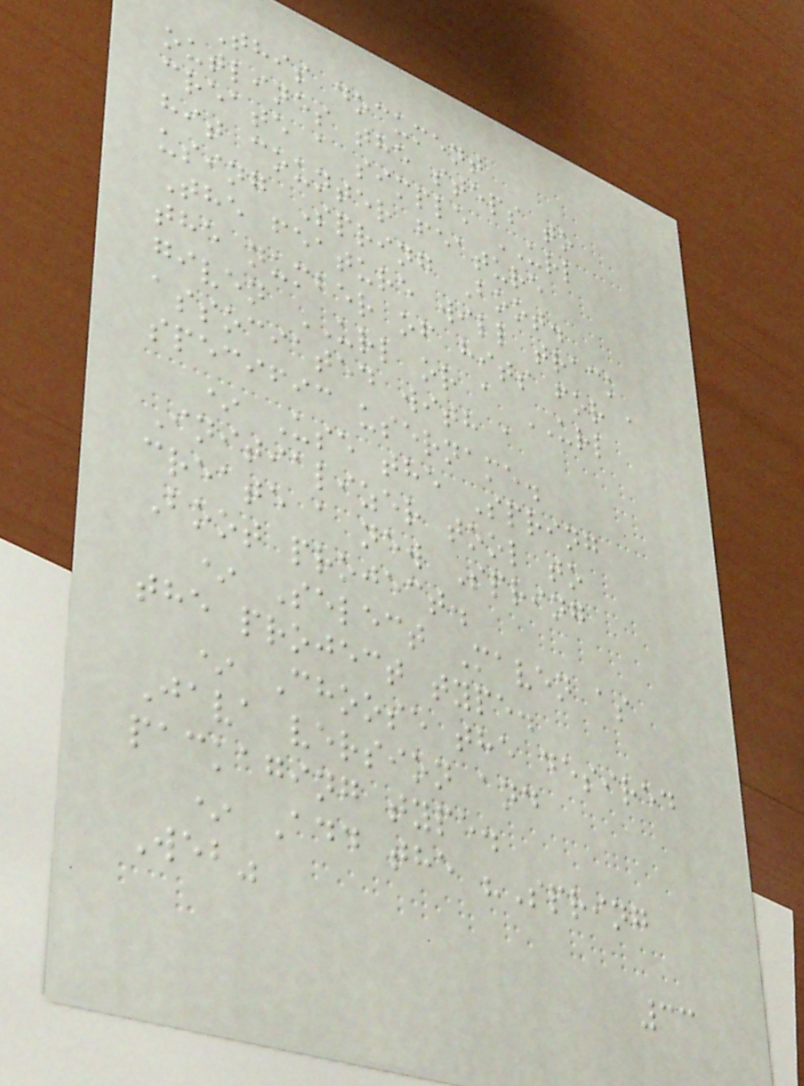This document
outlines the steps to
create a simple URL
hit counter feature
using Spring Boot.
The feature will track
the number of hits for a
given URL or a URL
associated with a
specific username.
* Use the Spring
Initializer tool to
create a new Spring
Boot project.
* Select Maven as
the project type.
* Choose the desired
Java version and
packaging type.
* Add the "Spring
Web"
33
